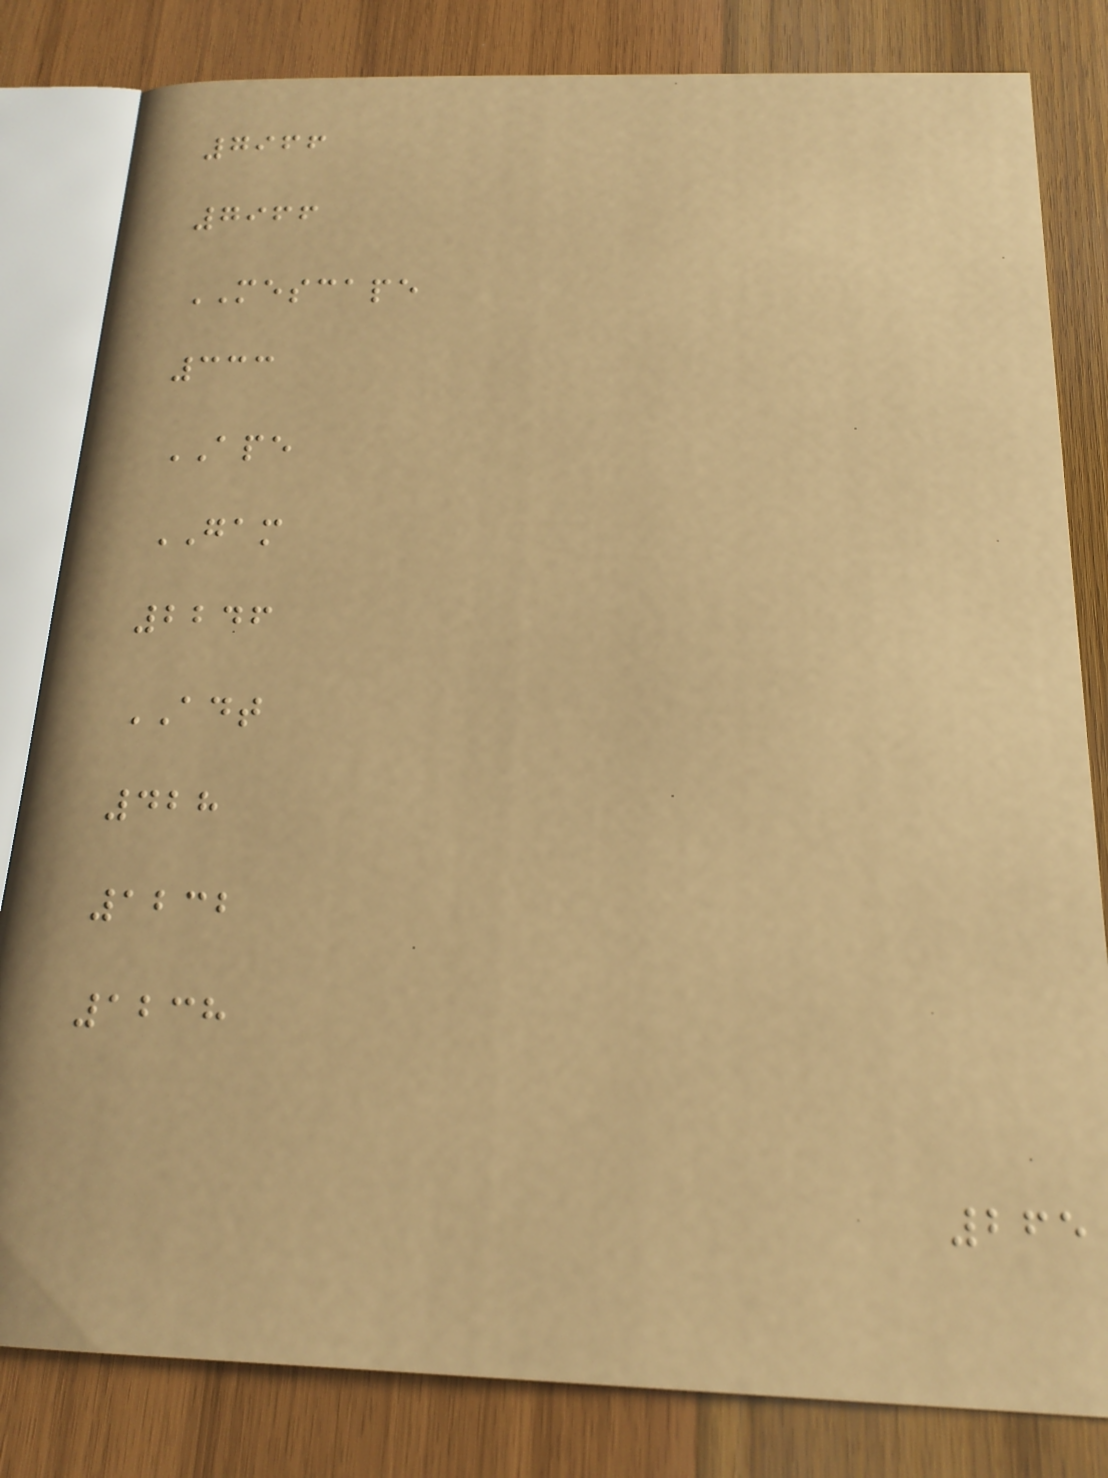7966
7966
MESCAPE
333
APE
GAM
2246
ADT
428
1232
1238
265
